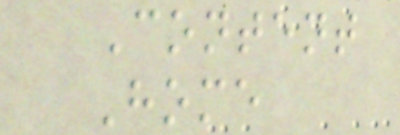Content
Home
